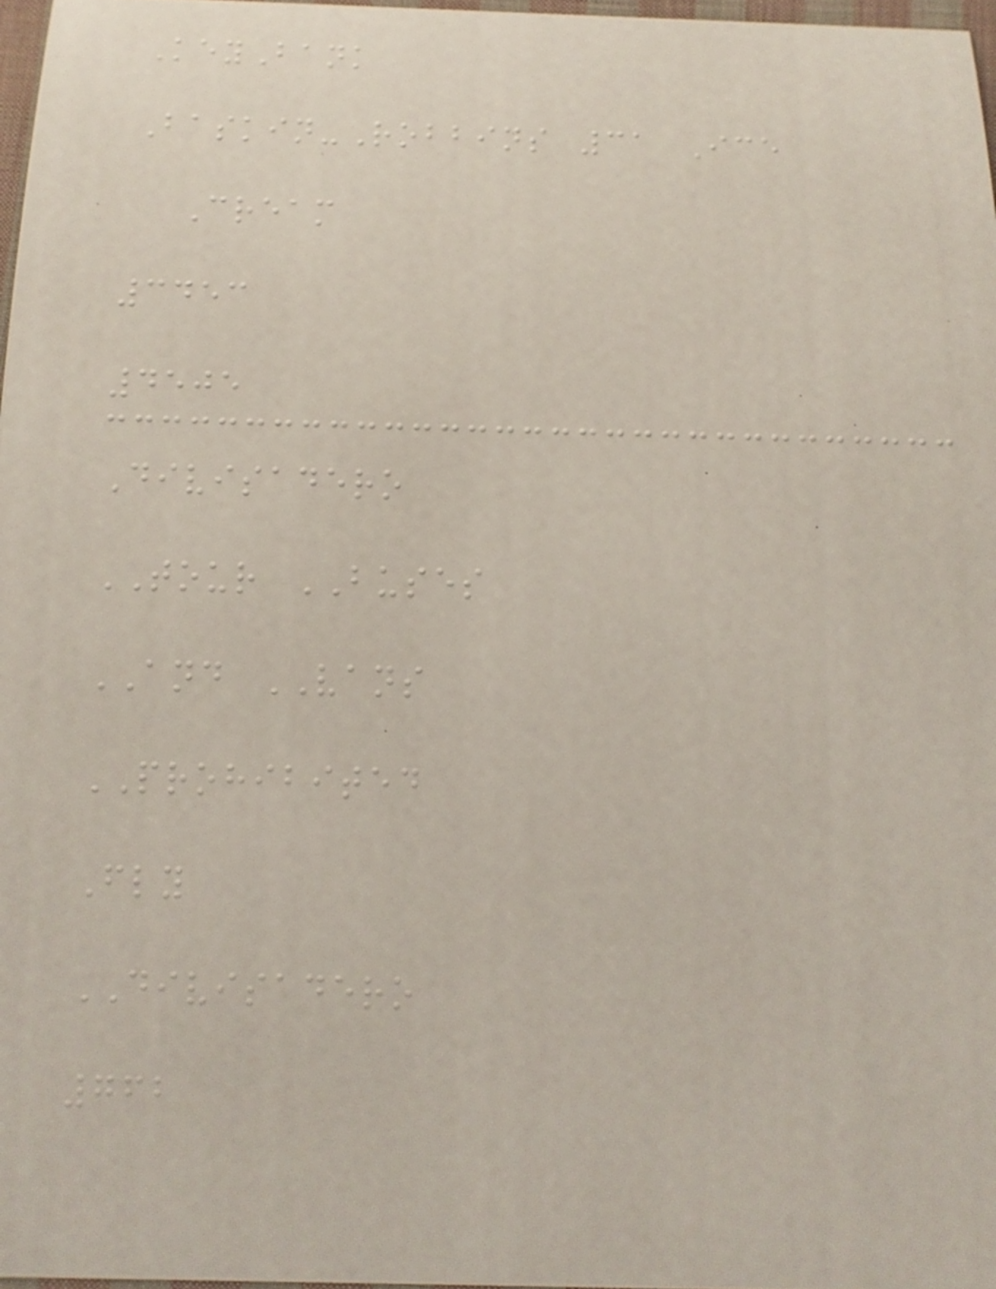KeyBank
Baskin-Robbins 31 Ice
Cream
3453
4505
Divisadero
TOUR BUSES
AND VANS
PROHIBITED
Fly
DIVISADERO
762
